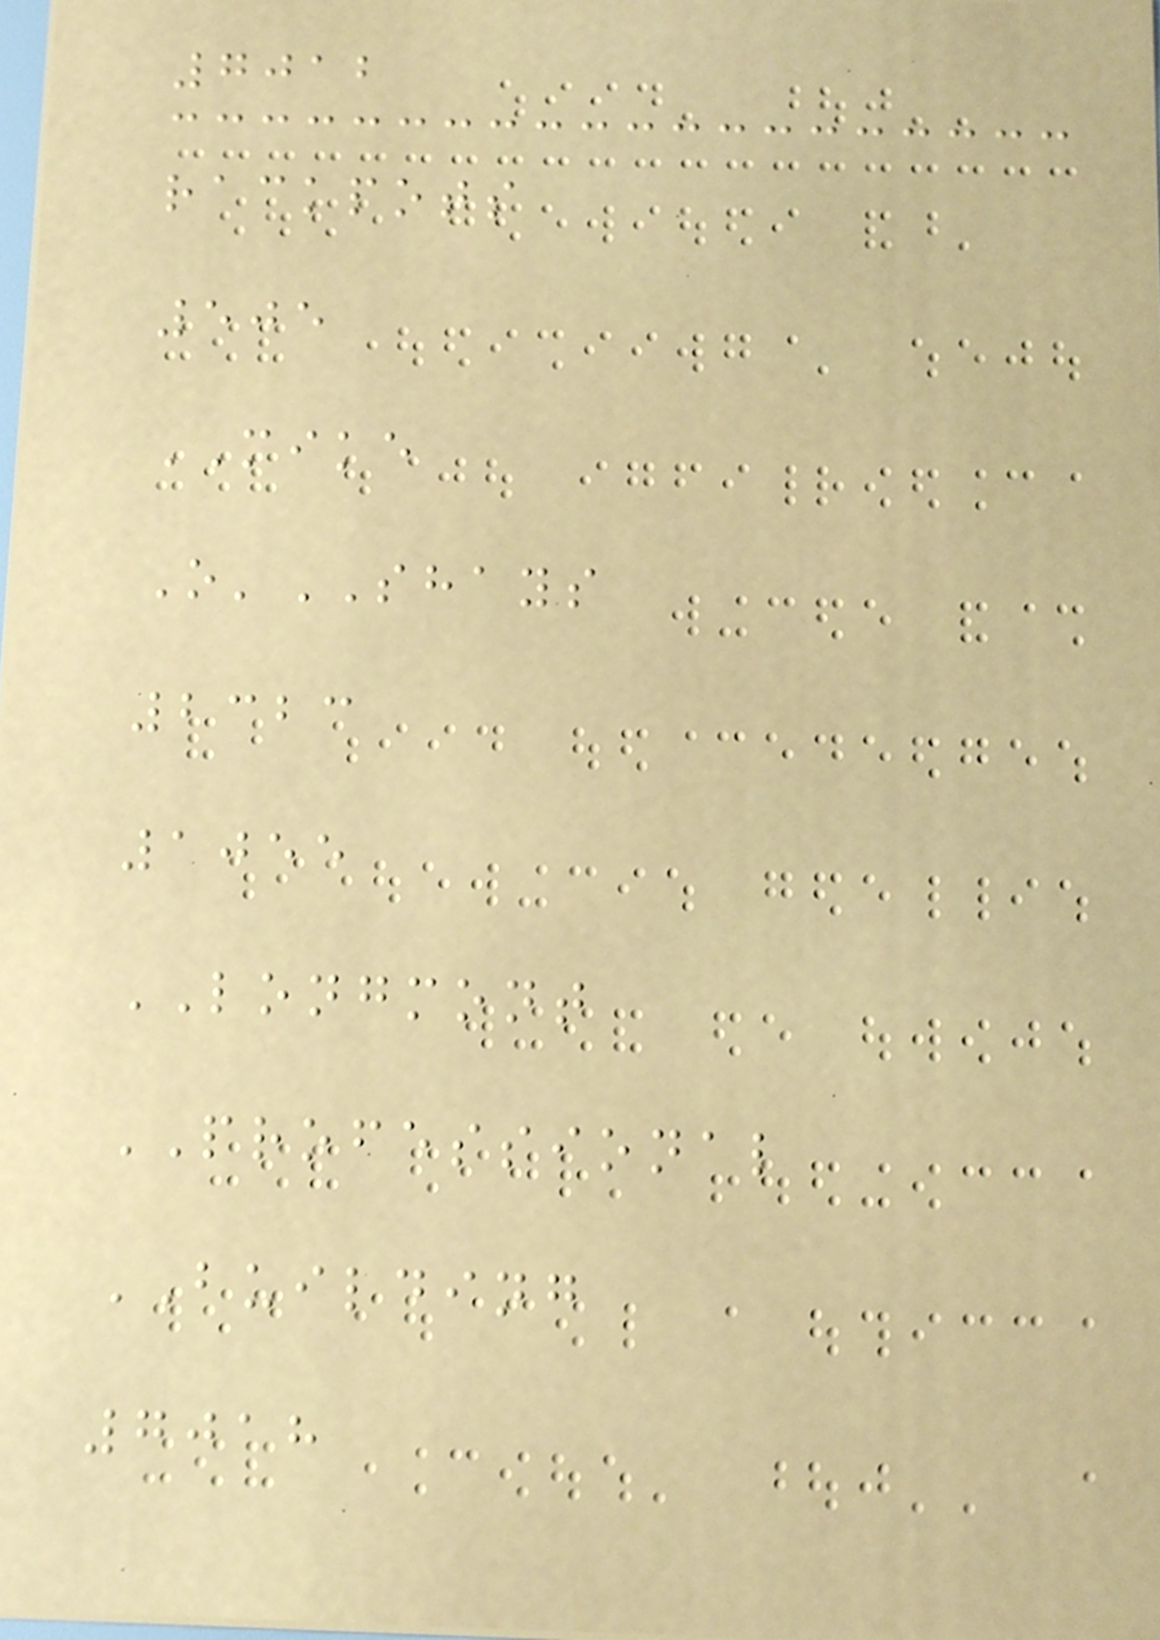7012
rackpots
505
MIKE
O'SHAYS
2323
1055
LONGMONT
PROFESSIONAL
BUILDING
7018
